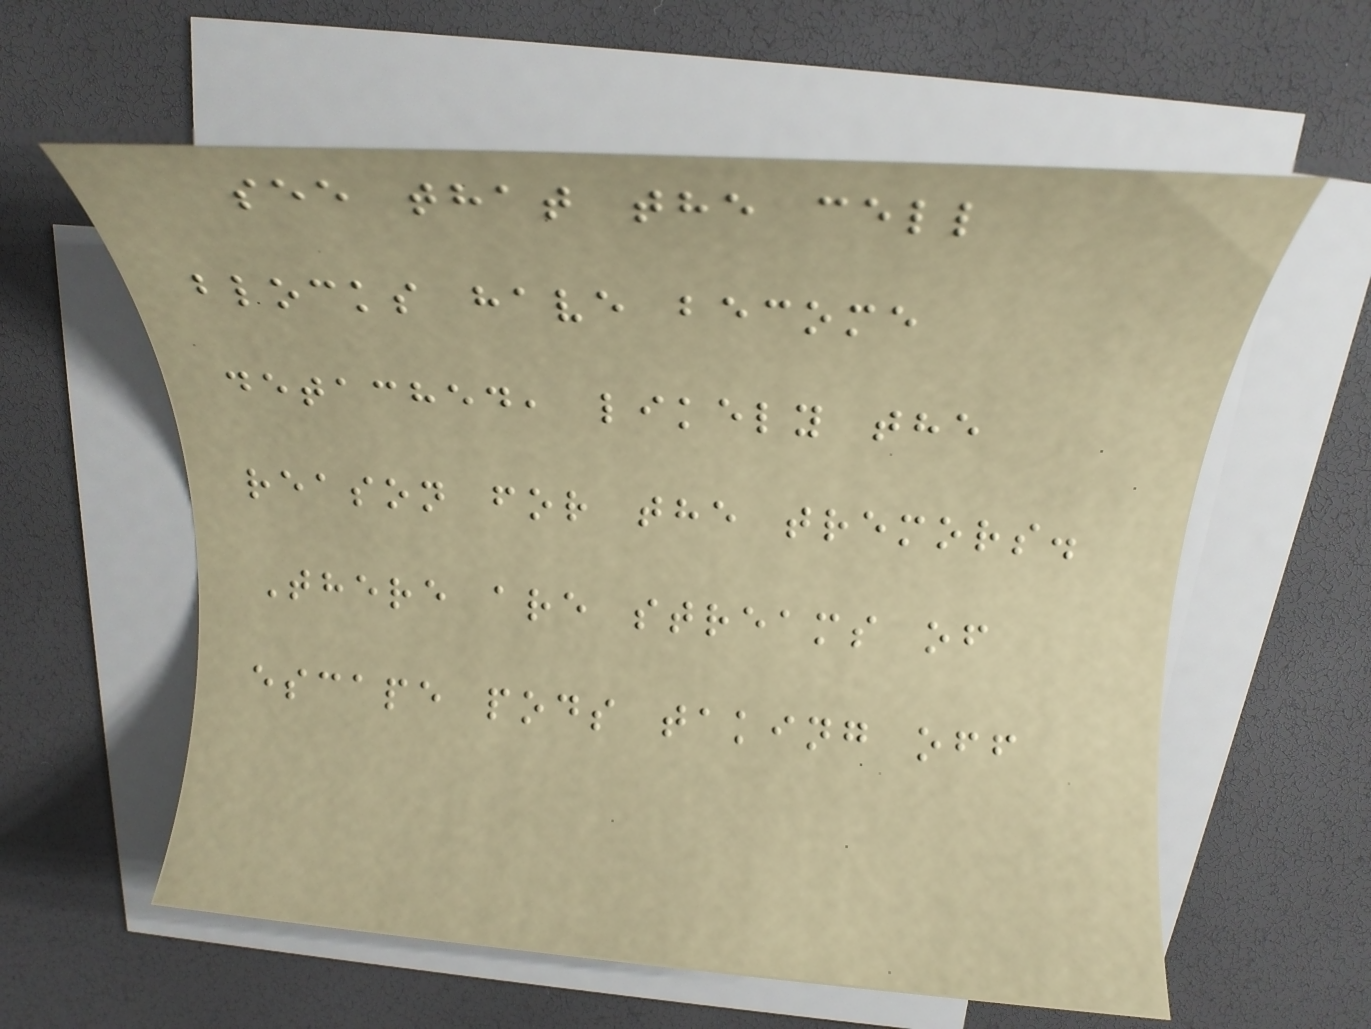see that the cell
blocks have become
detached, likely the
reason for the tremors.
There are streams of
escape pods taking off
